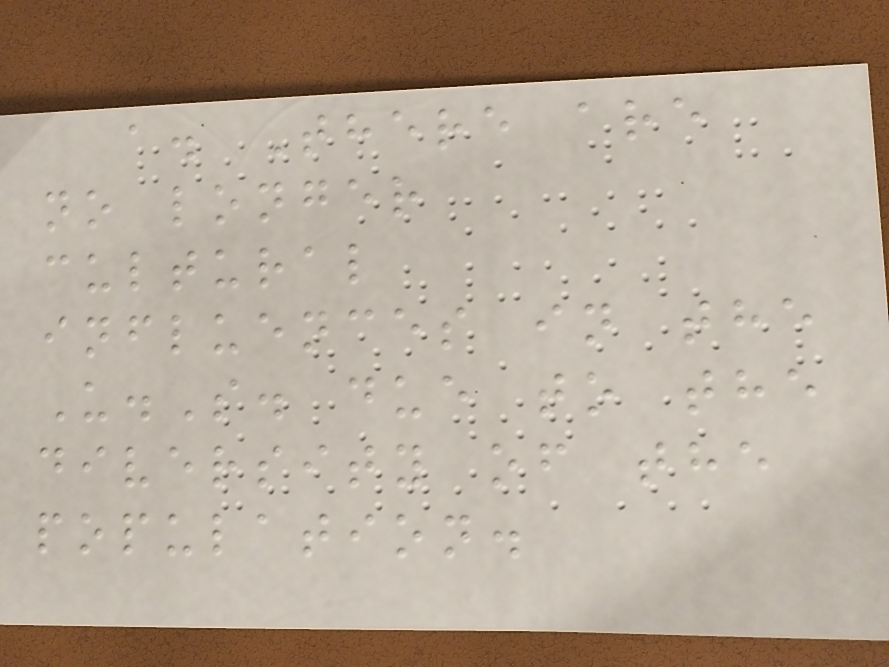a. There are
no longer
cultural
influences in the
U.S. due to the
diversity of the
population.
